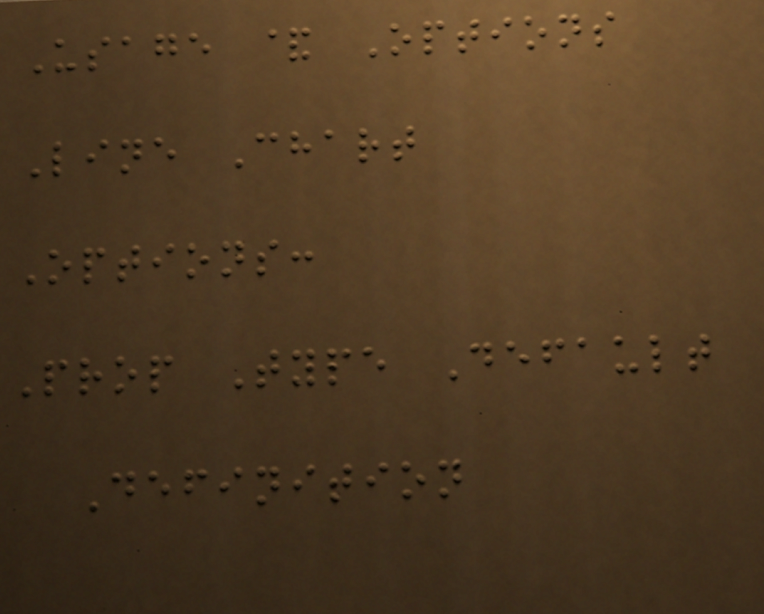Usage & Options
Line Chart
Options:
Prop Type Default
Definition
